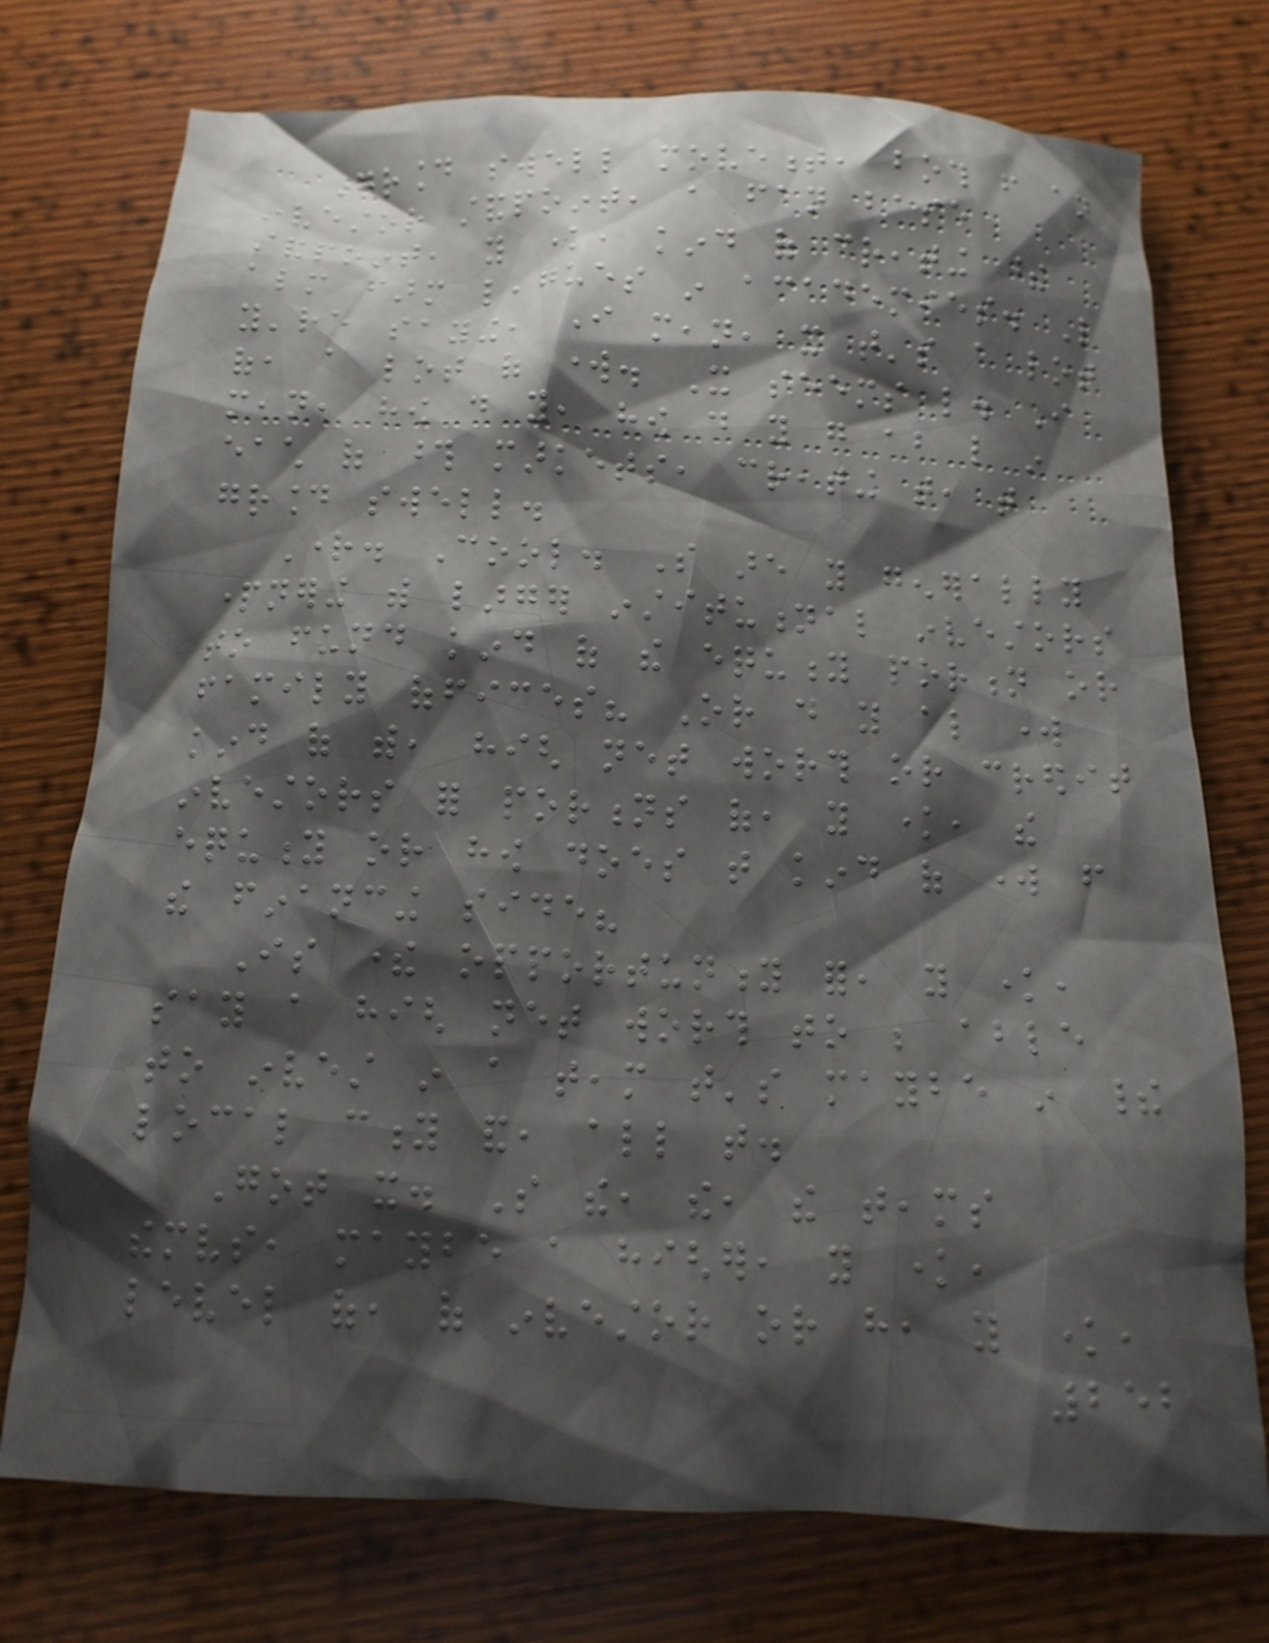Ground swell movement, both from an
investor standpoint, a fan base
standpoint, you know, kind of creating these
almost farm leagues in academies. Like
you're saying, I mean, it that's a lot
of, a lot of work. It seems like. I
mean, how do you, how do you go about like in
each of those markets, creating that, that
ground swell.
Right. Cool. So are you generally
partnering with larger institutional investors
to fund kind of the equity portion or
family offices? Or do you also work
kind of with, high net worth or credit
investors for portions of, you know, the
equity or how does that kind of work from
the financing side?
Is there opportunity for, you know,
say a high net worth to be able
to invest in a team that's maybe in their
local city and, all that.
Got it. So the, the, the teams
themselves, maybe a higher, you know,
level of, of investor or have, you know,
252
